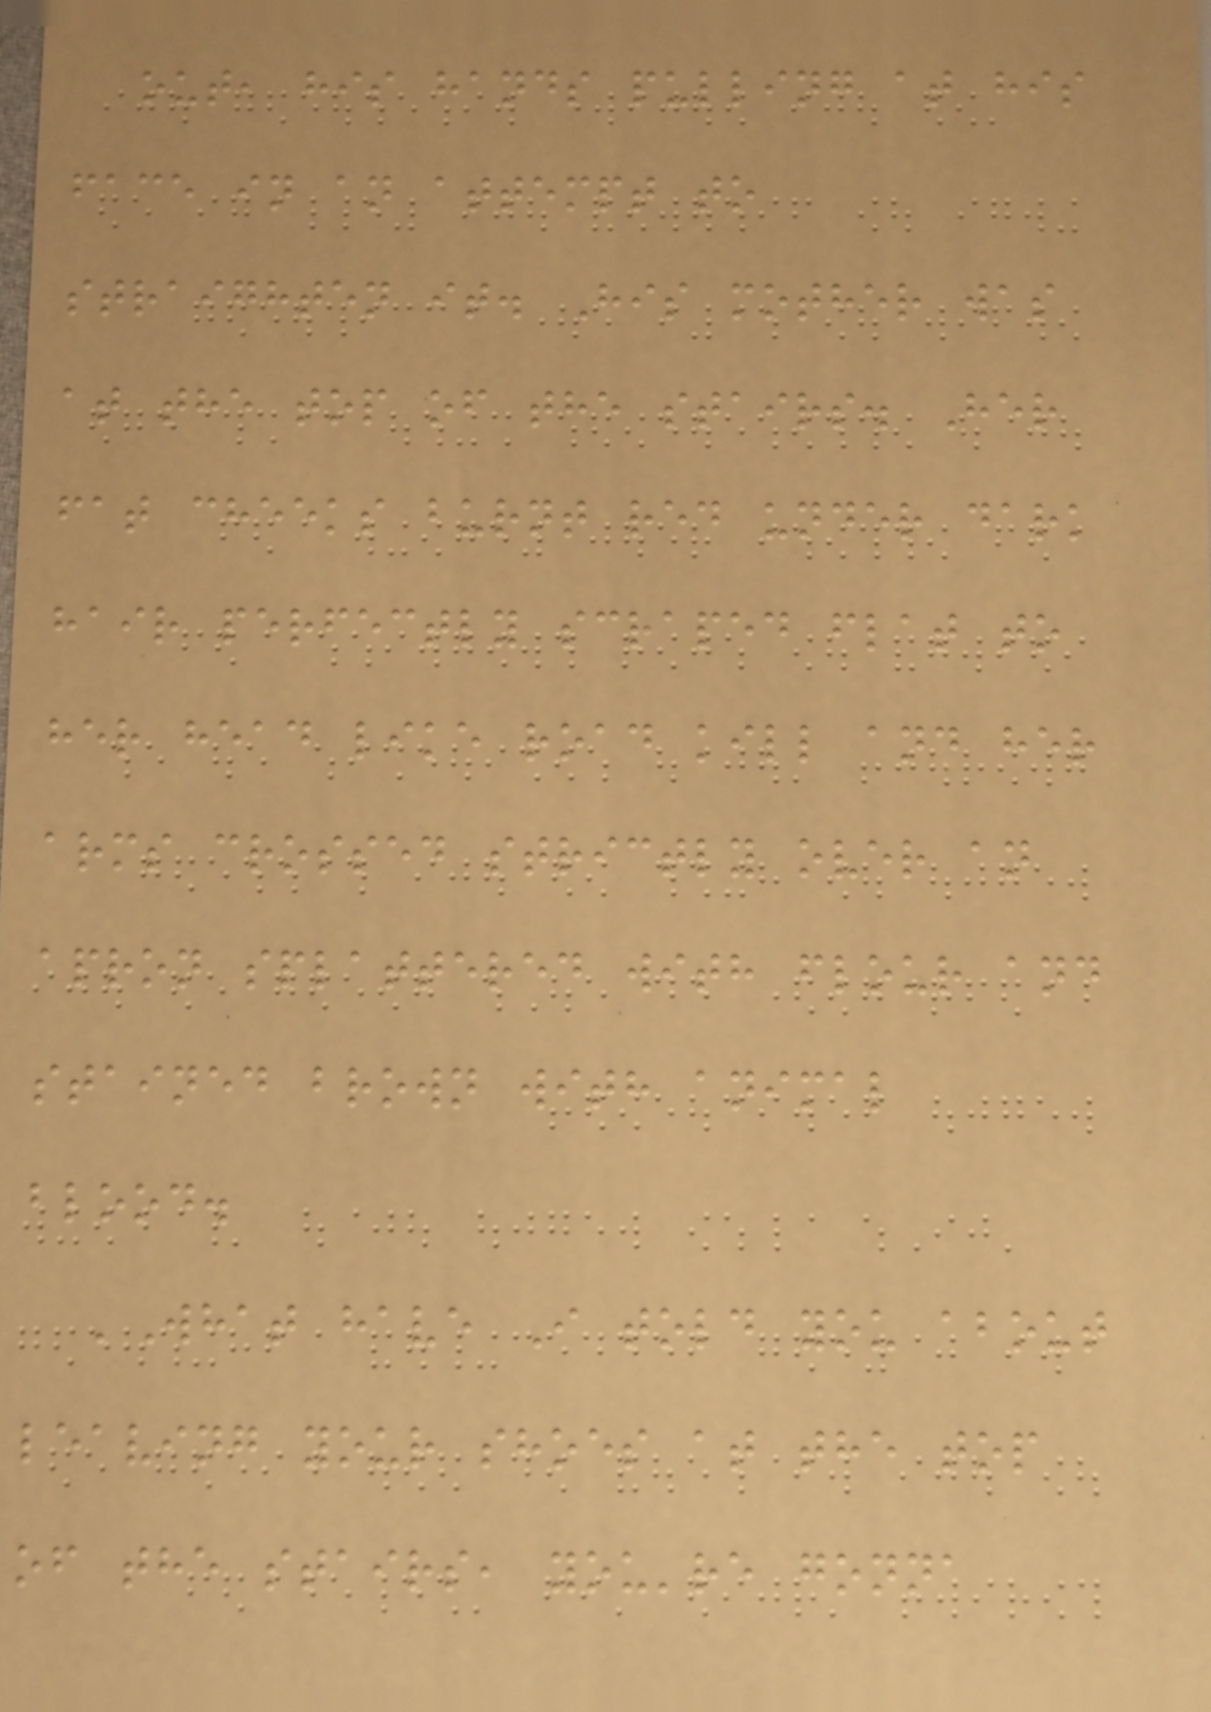out, his hands pulling at his
face in an attempt to
straighten it. His mother was
at the top of the stairs. Her
fat cheeks burnt red under dark
hair perfectly scraped flat to
her head like road kill and her
arms crossed strictly over an
apron splattered with flour and
stained brown with animal
blood.
'What have I told you about
leaving your shoes at the top
of the stairs, you're gonna
